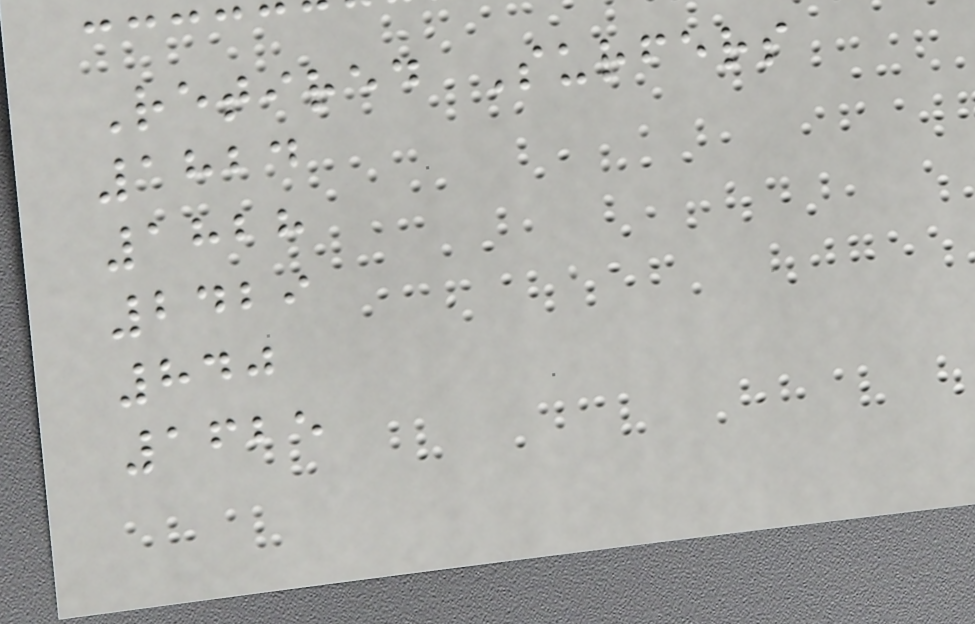Retired Surfers
1824
1828
2429
840
1625
